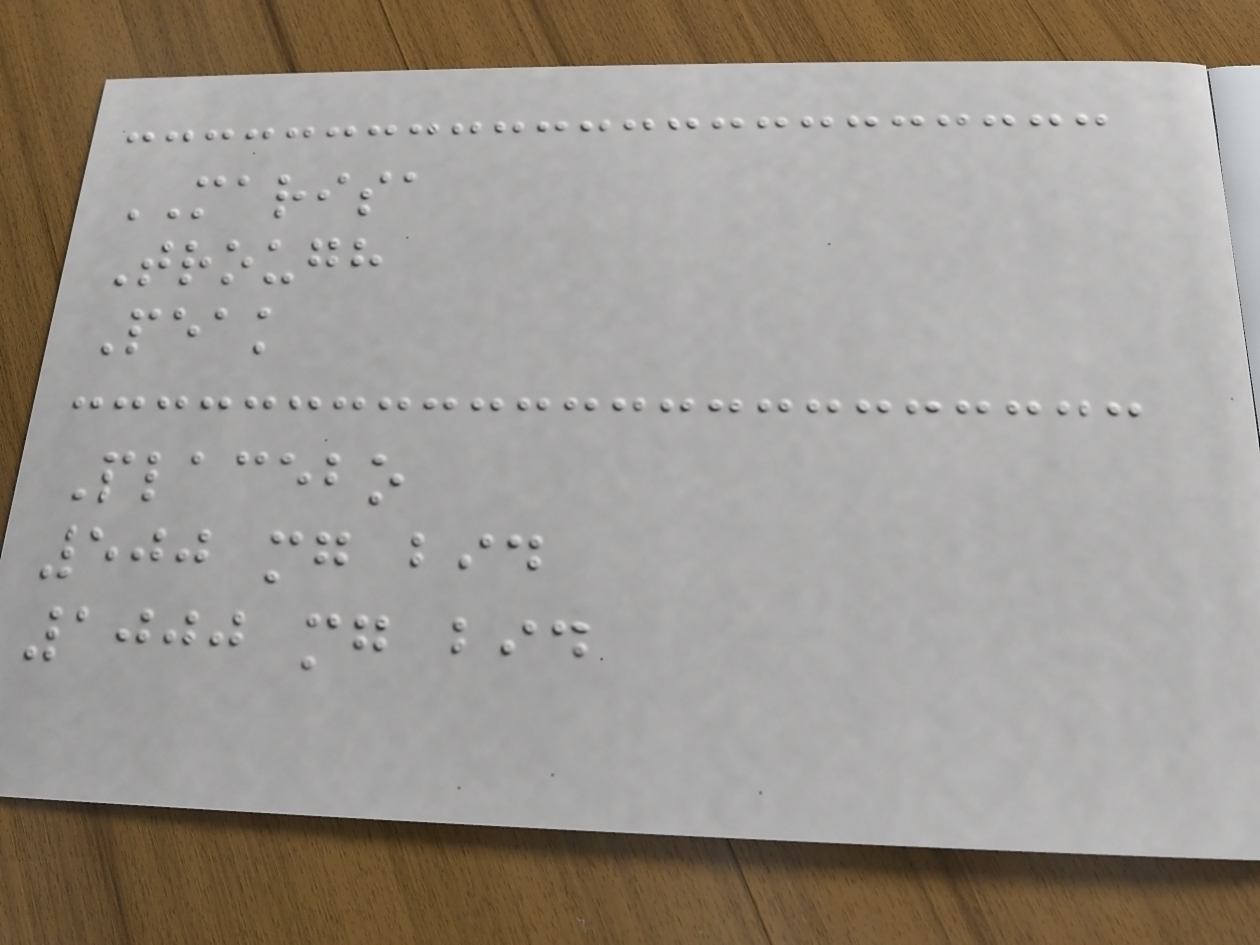MARISA
Trough
Peak
Placebo
500 mg bid
1000 mg bid
